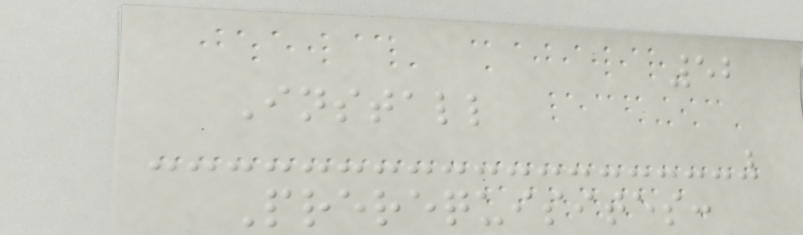52
Install
Prerequisites:
